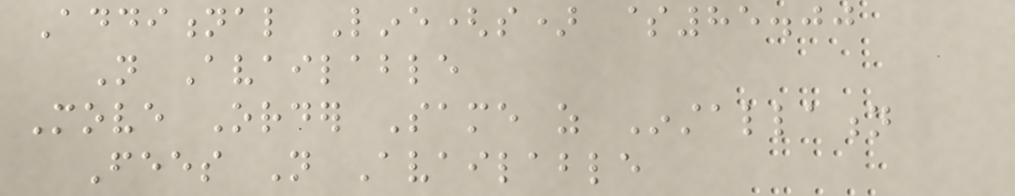Additional Line(s) $85.00
Not Available
Move Order Same as Installation
Fees Not Available
